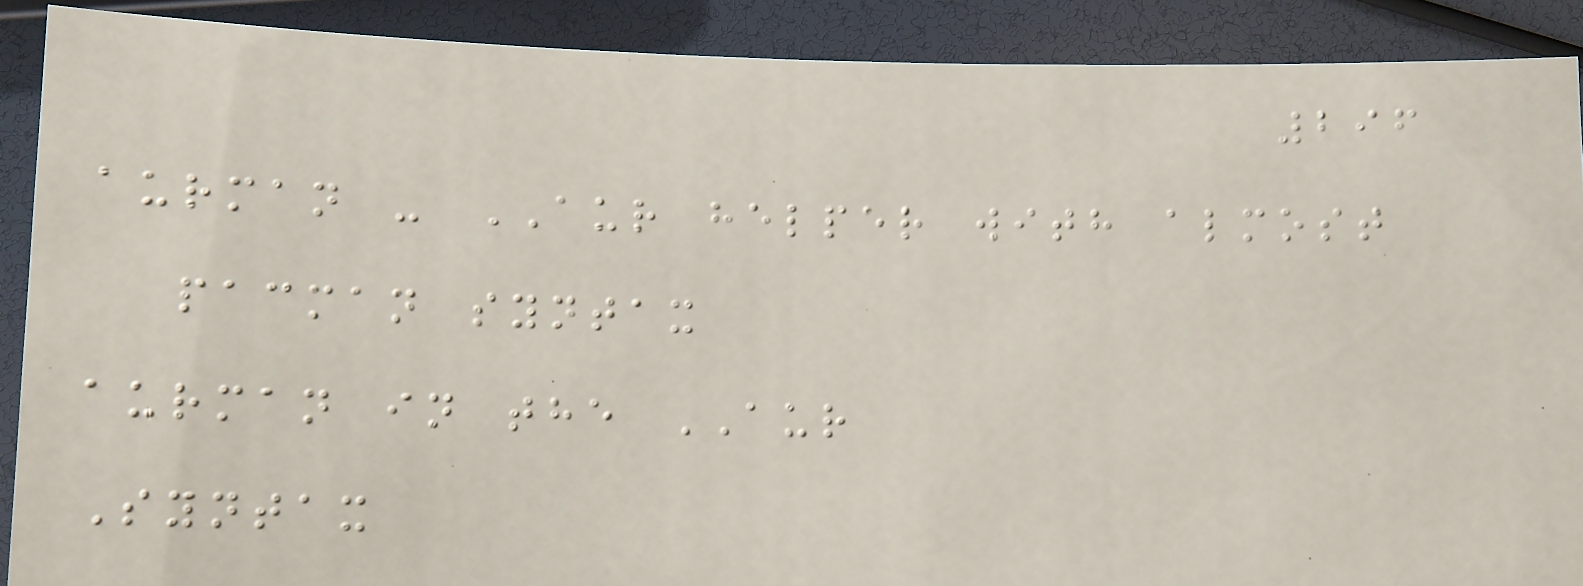296
aurman - AUR helper with almost
pacman syntax
aurman in the AUR
Syntax
